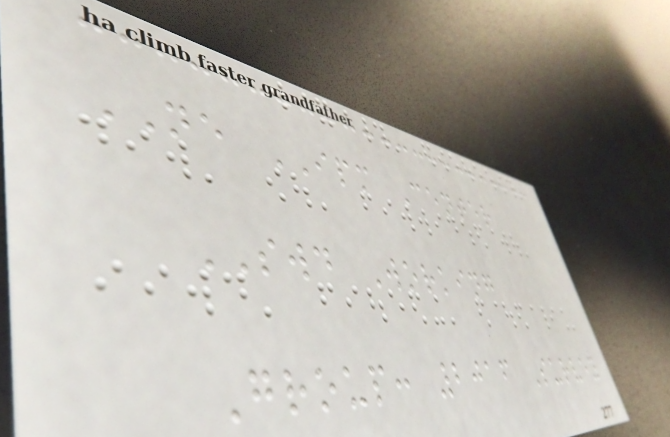NE IPM Center
SWD Working
Group: 2016 Survey
